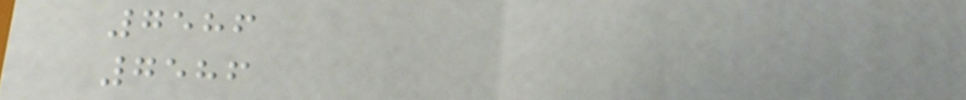7586
7586
